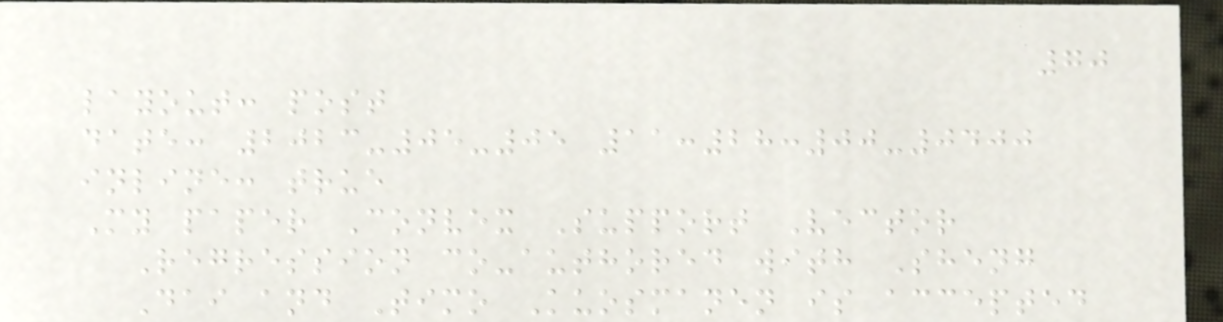70
layout: post
date: 2023-05-05 11:28:00-0400
inline: true
My paper Convex Support Vector
Regression co-authored with Sheng
Dai and Timo Kuosmanen is accepted
